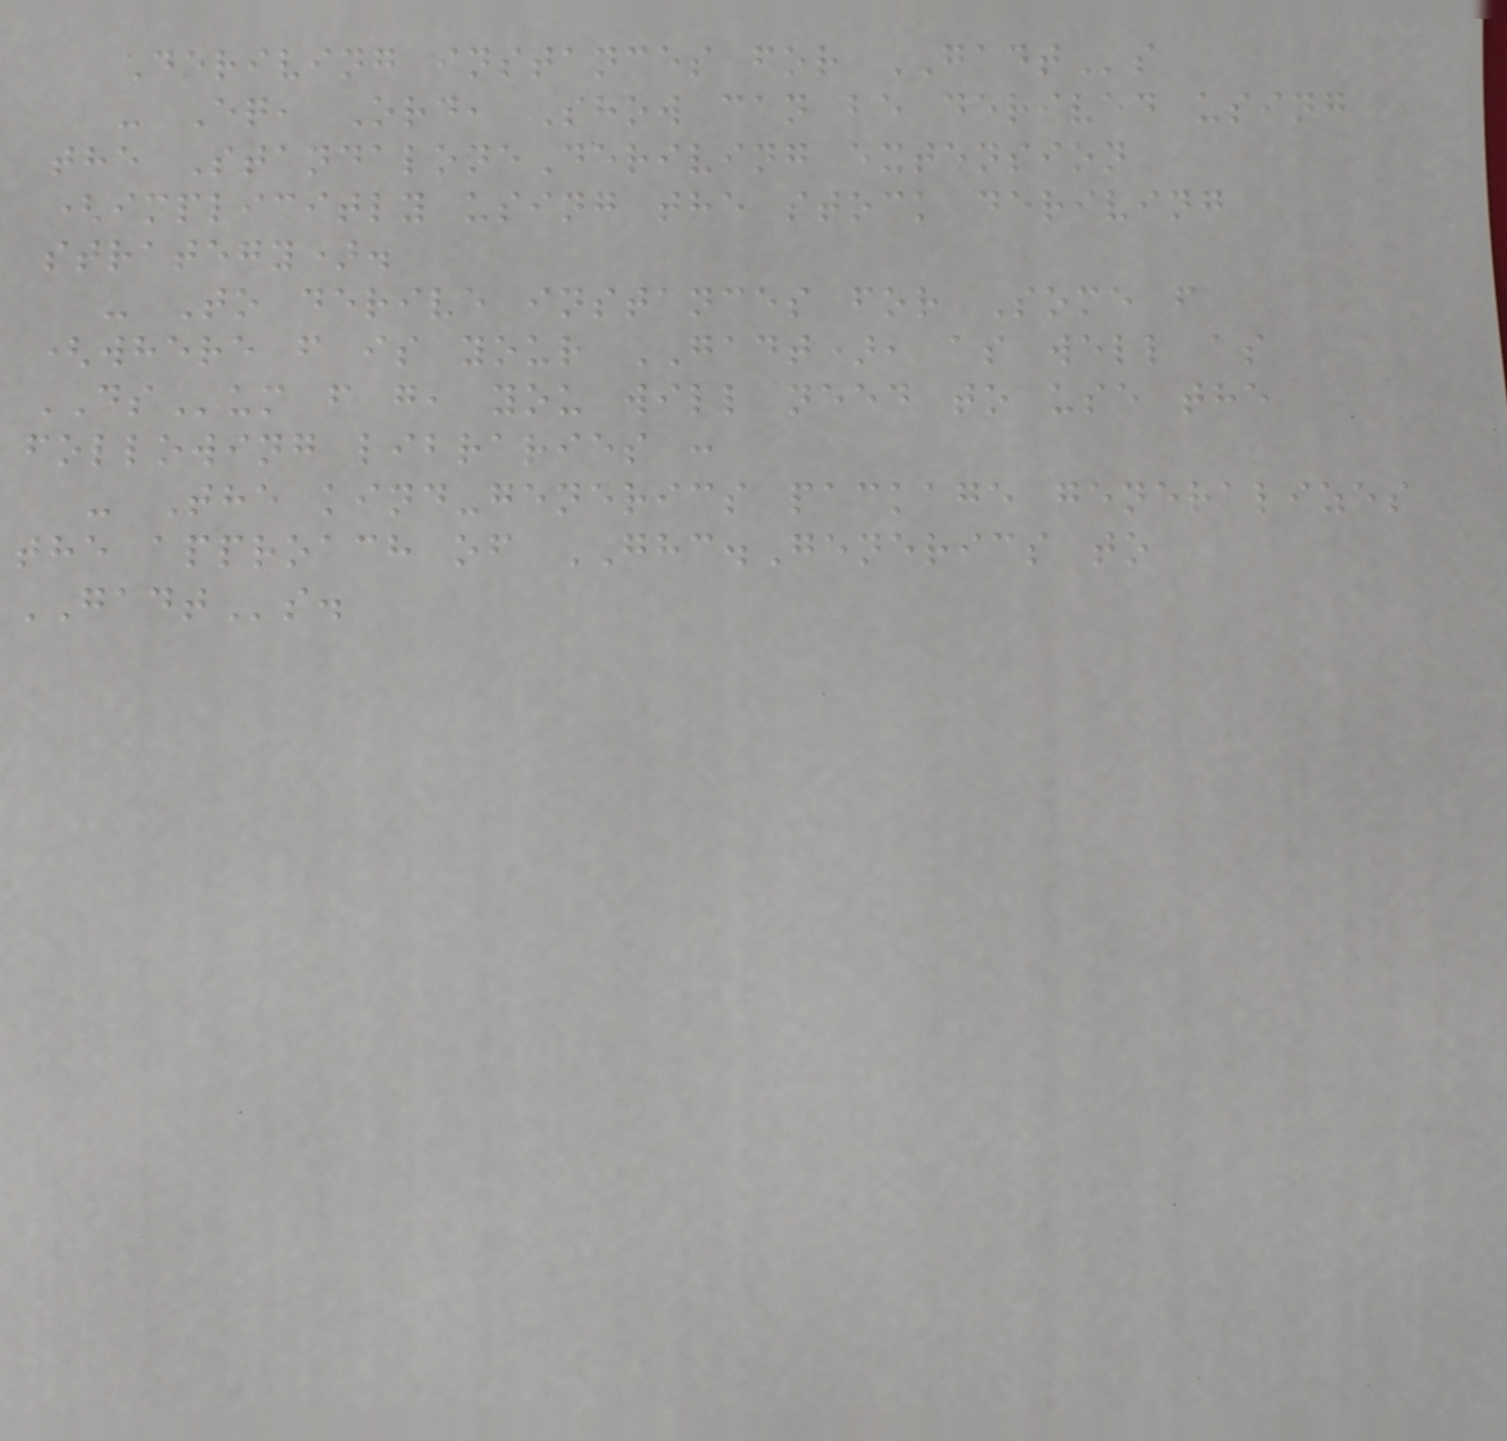Deriving instances for GADTs
- Eq, Ord, Show can be derived using
the StandaloneDeriving extension
(implicitly using the stock deriving
strategy).
- To derive instances for Some f
(where f is your GADT), as well as
DSum f g, you will need to use the
following libraries :
- The kind-generics package generalizes
the approach of GHC.Generics to
GADTs.
